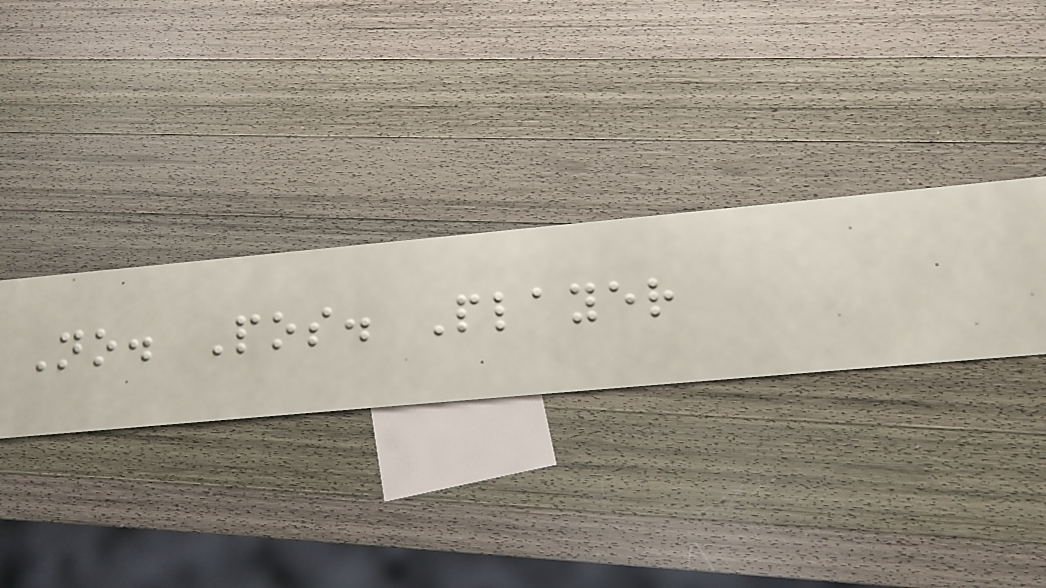No. Pos. Player
